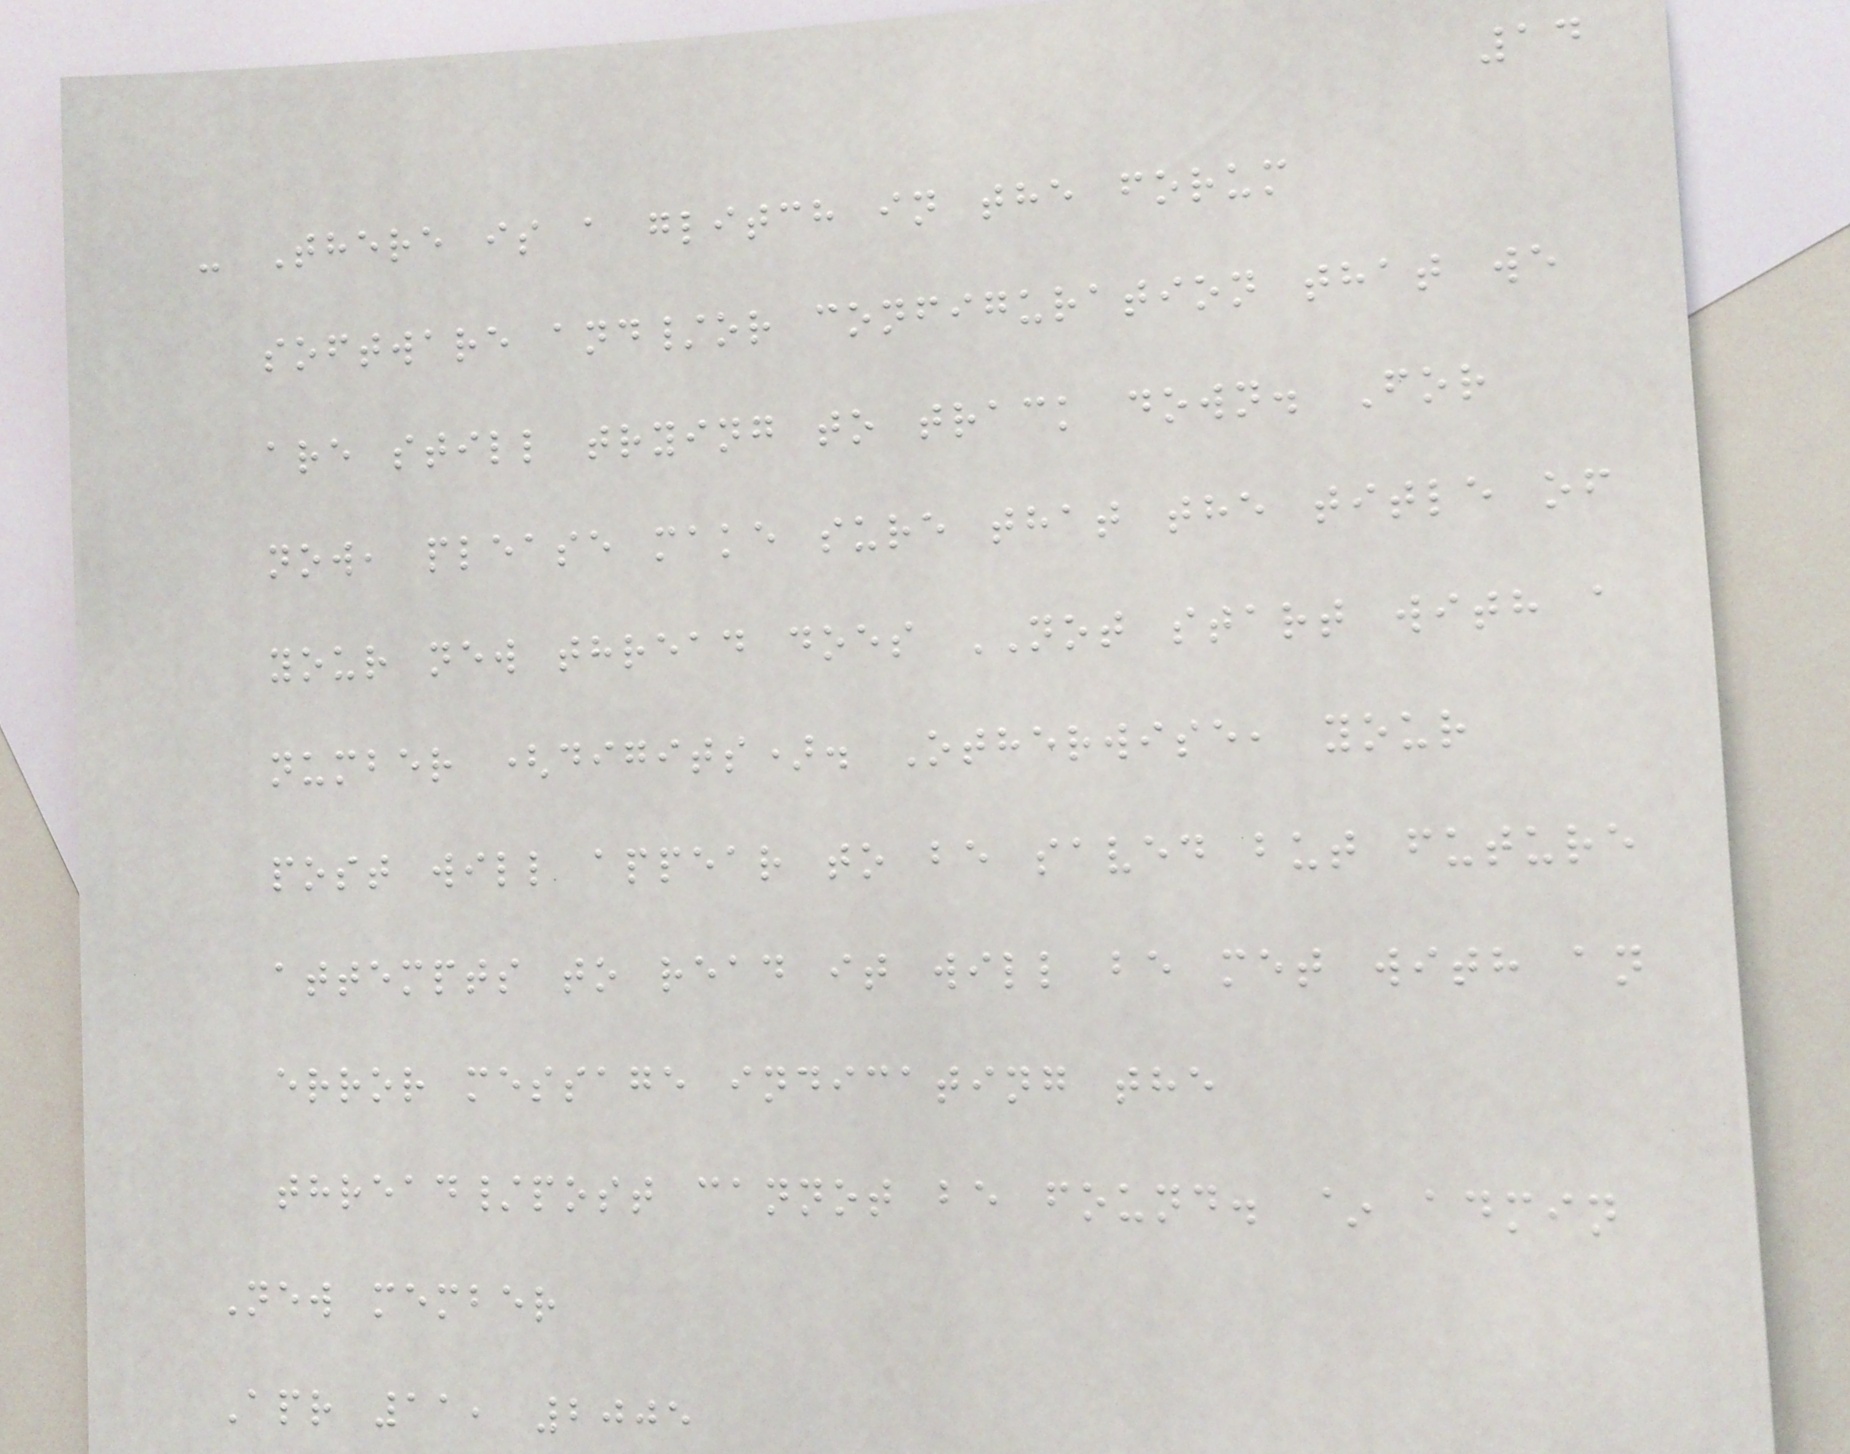14
- There is a glitch in the forum
software and/or configuration that we
are still trying to track down. For
now, please make sure that the title of
your new thread does NOT start with a
number (digits). Otherwise, your
post will appear to be saved but future
attempts to read it will be met with an
error message indicating the
thread/post cannot be found. ~ admin
New member
Apr 11, 2005
